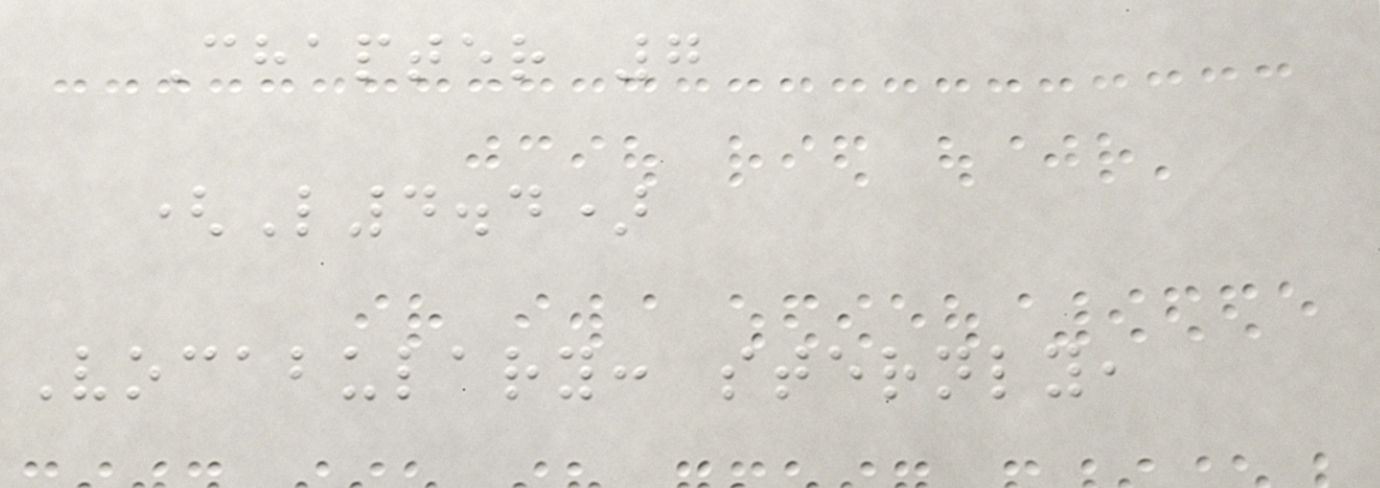Chapter 7
(L4.4)
Vocabulary: sternly,
